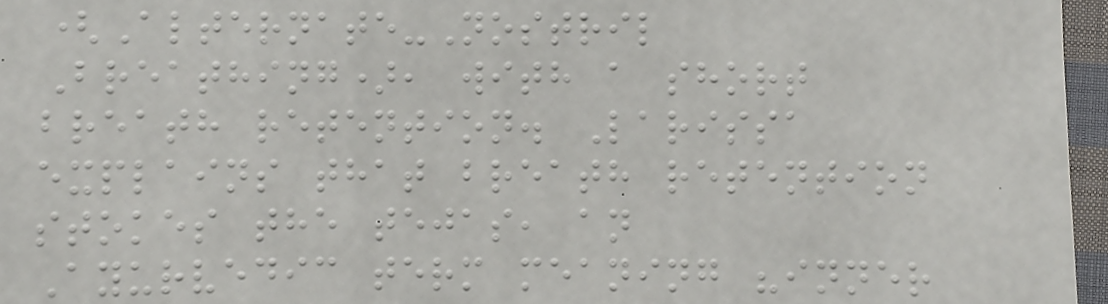(Alternate-Nostril
Breathing), with a short
breath retention. Larissa
explains that breath retention
stokes the tejas, an
Ayurvedic term meaning "inner
